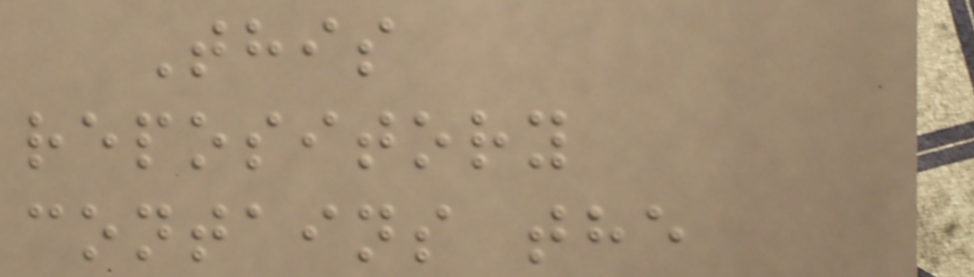This
repository
contains the
